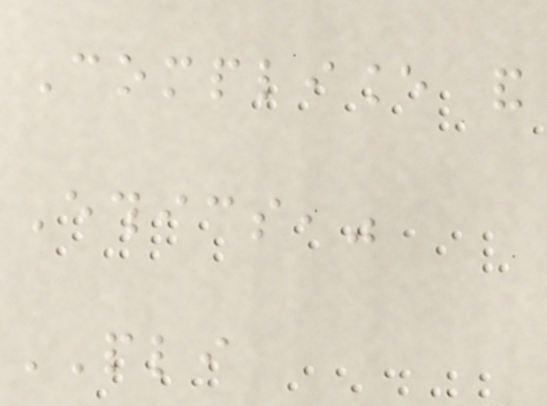Compliance and
Ethics,"
PLI
